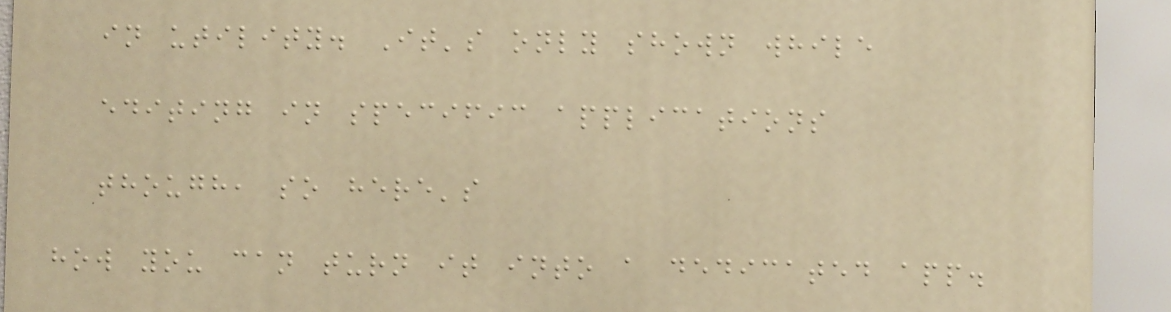in utility. It's only shown while
editing in specific applications
though, so here's
how you can turn it into a dedicated app.
